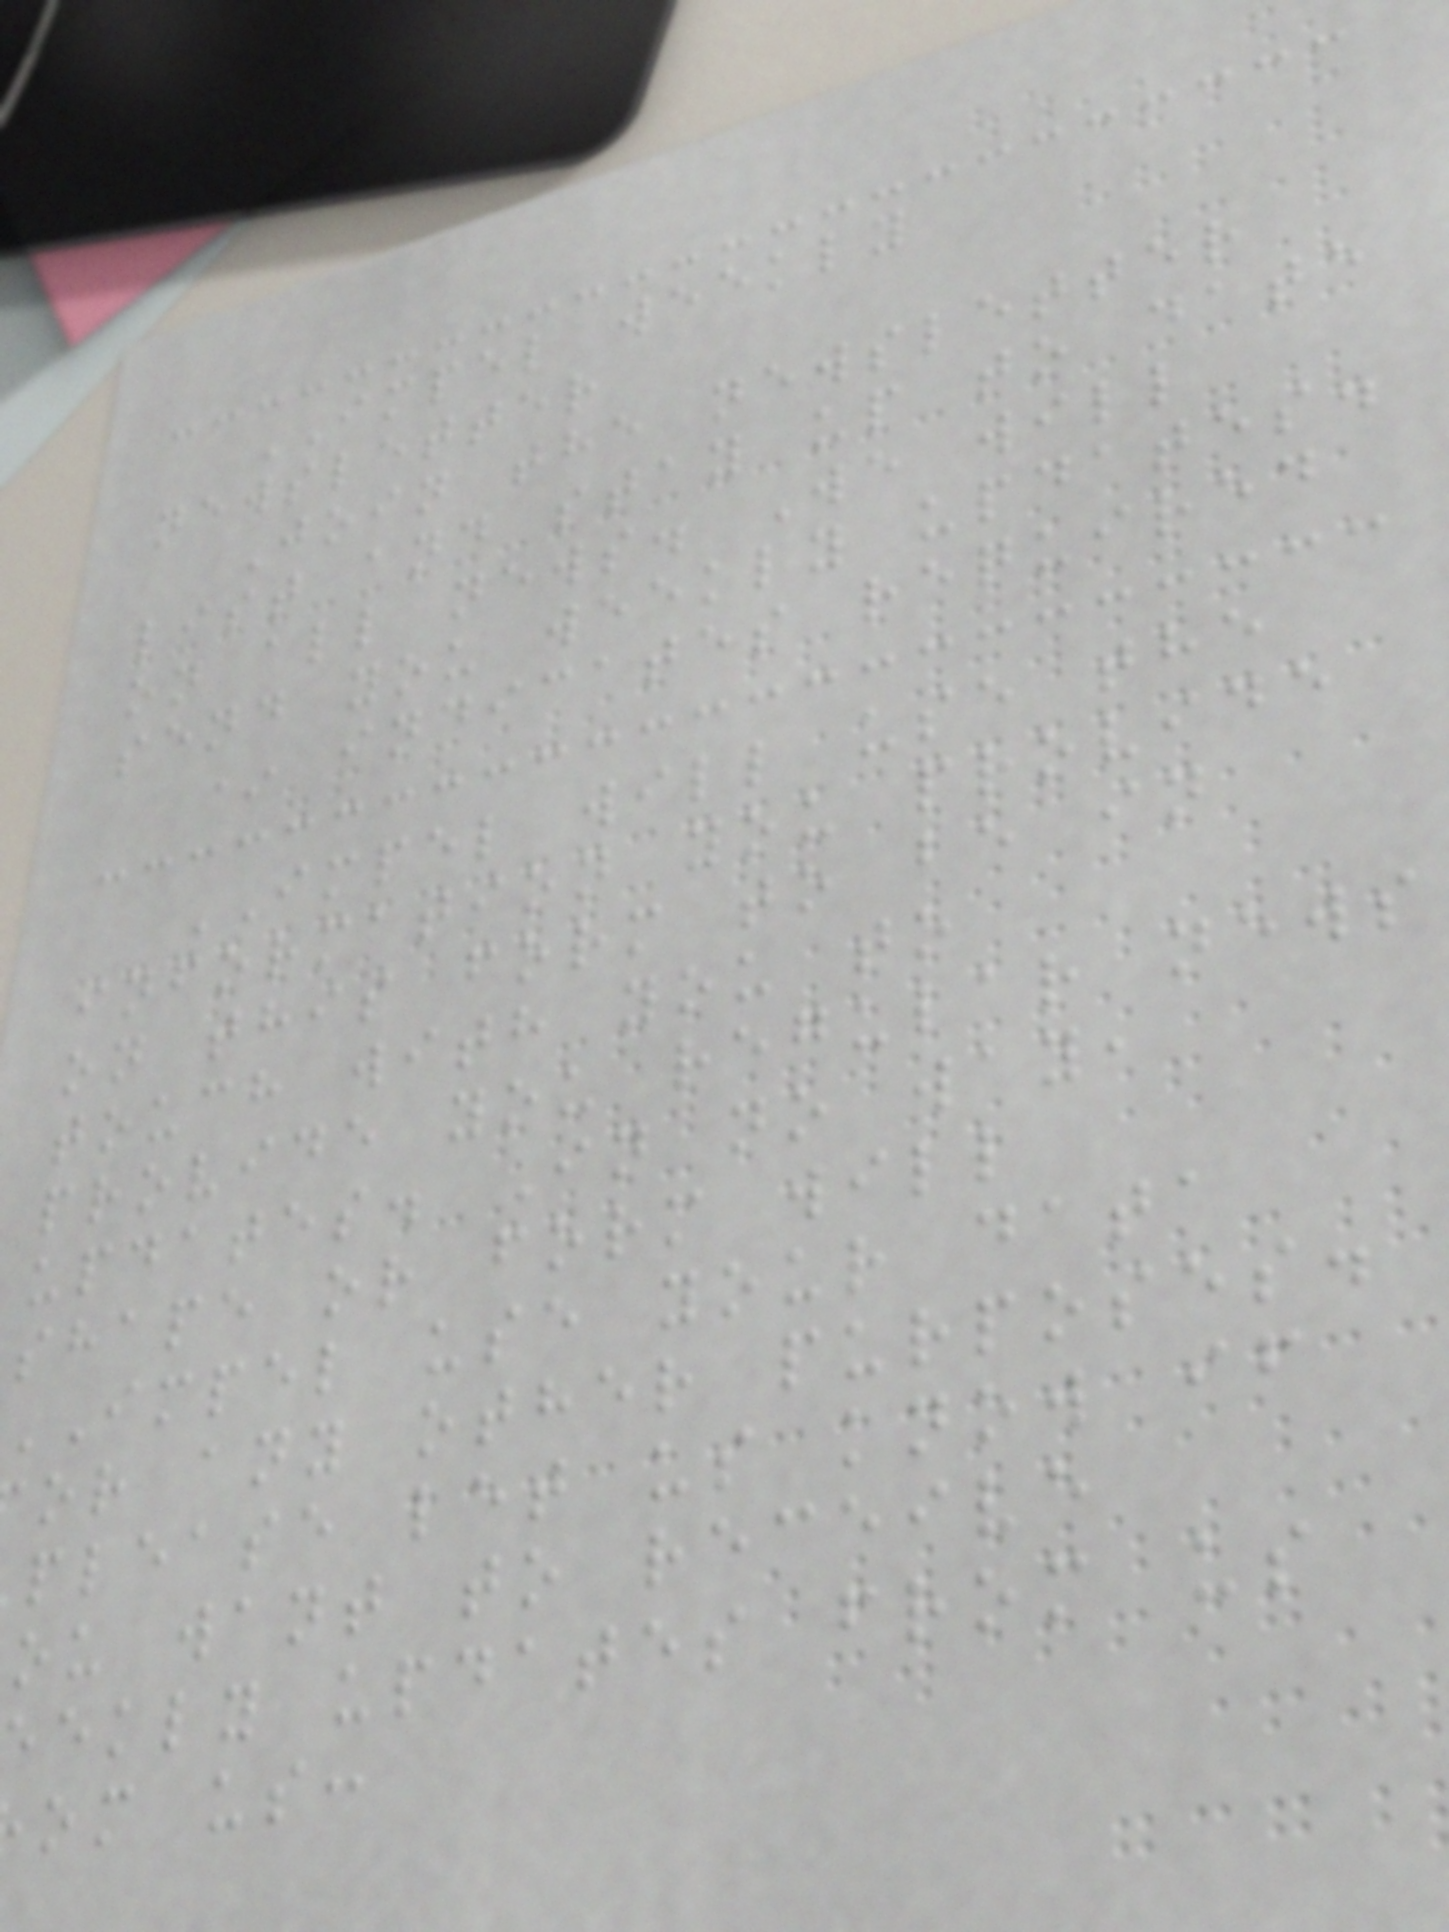IMPEL weekly
newsletter
Join the newsletter
list and stay up to date
on all news. We will
send you weekly updates.
* indicates required
IMPEL will use the
information you provide
on this form to be in
touch with you to
provide you regular news
updates. In no way,
shape or form will
IMPEL use your data
or any other purposes.
please let us know if
ou want to receive
ekly updates from us
om us:
